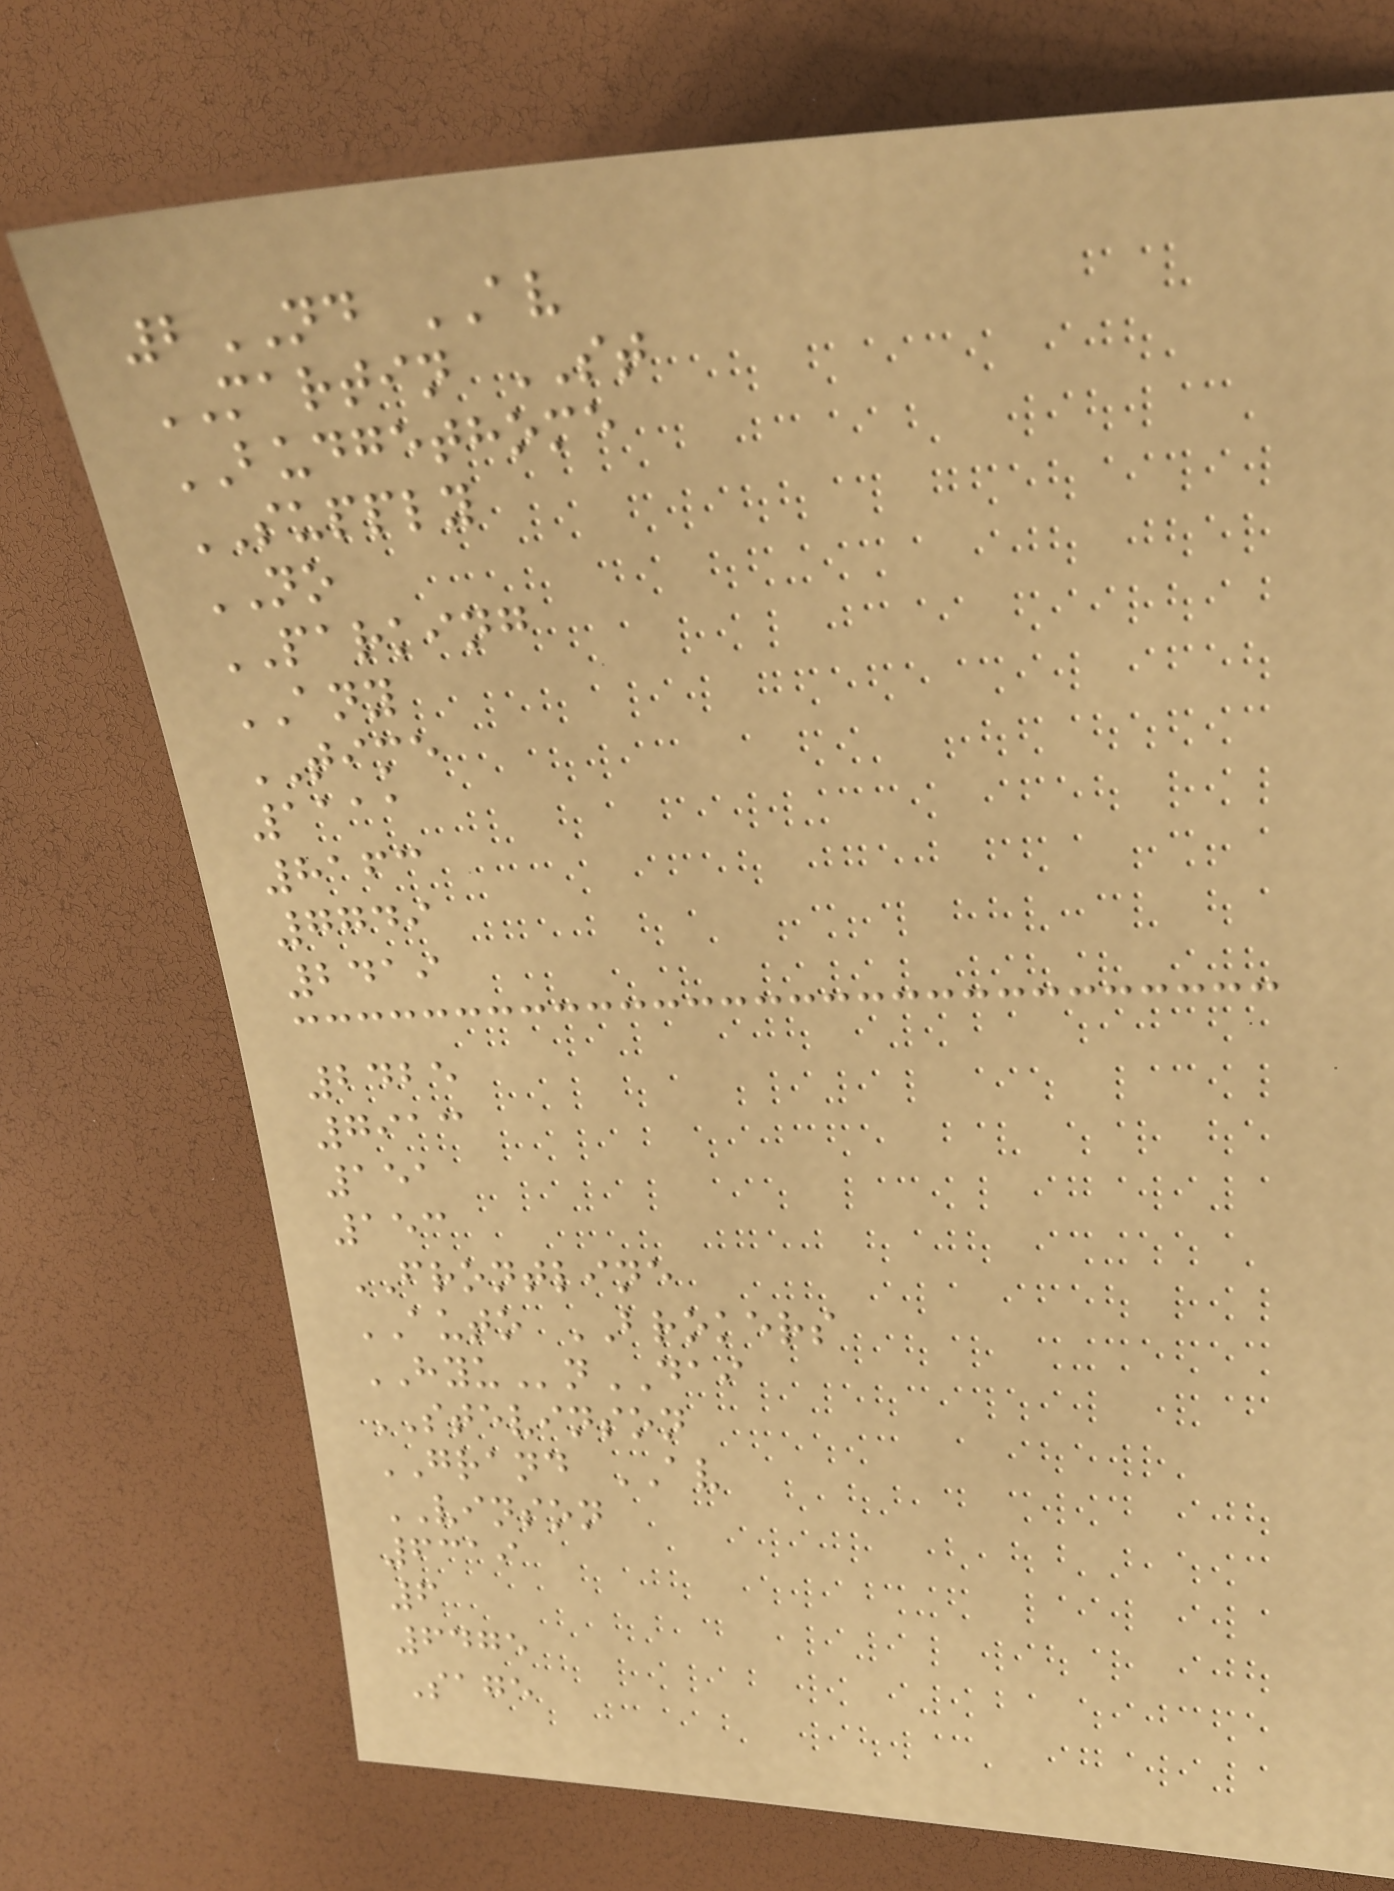2ND AV
MARTIN ST
BUDGETHOME
SUPPLY
NO
PARKING
ANY
TIME
1111
8163
7749
2419
2425
7913
151
153
FRONTLINE
AUTO BROKERS
HYUnDAI
STEVINSON
GRAND AV
VINSON
6319
6
6475
Sage
